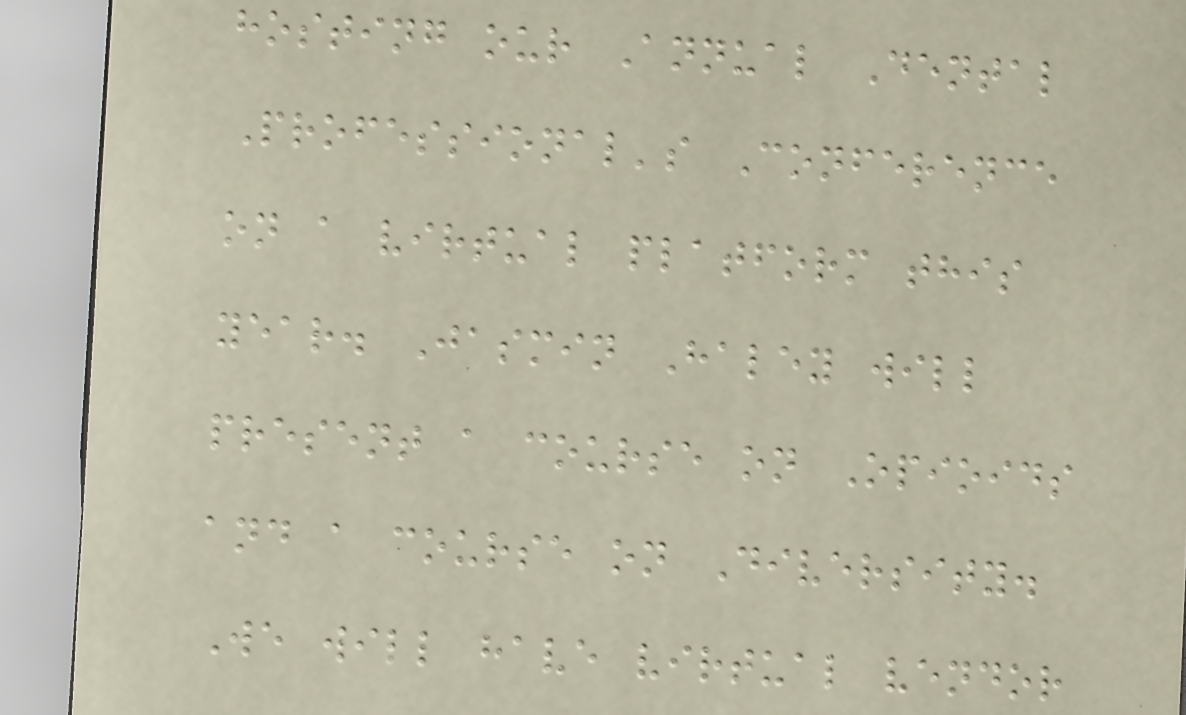hosting our Annual Dental
Professional's Conference
on a virtual platform this
year. Jasmin Haley will
present a course on Opioids
and a course on Diversity.
We will have virtual vendor
